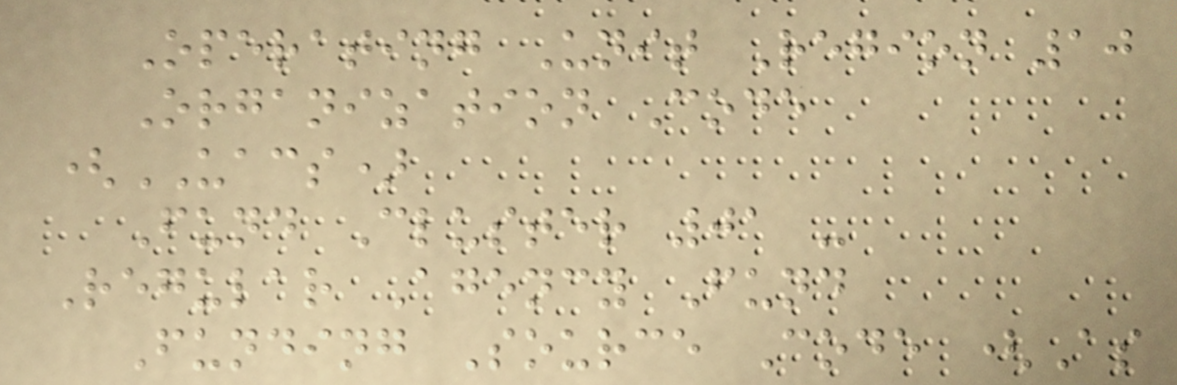Operating Unit Region 10
Organization Code
(UACS)
Fund Cluster 01 -
Regular Agency Fund
Funding Source Code (As
